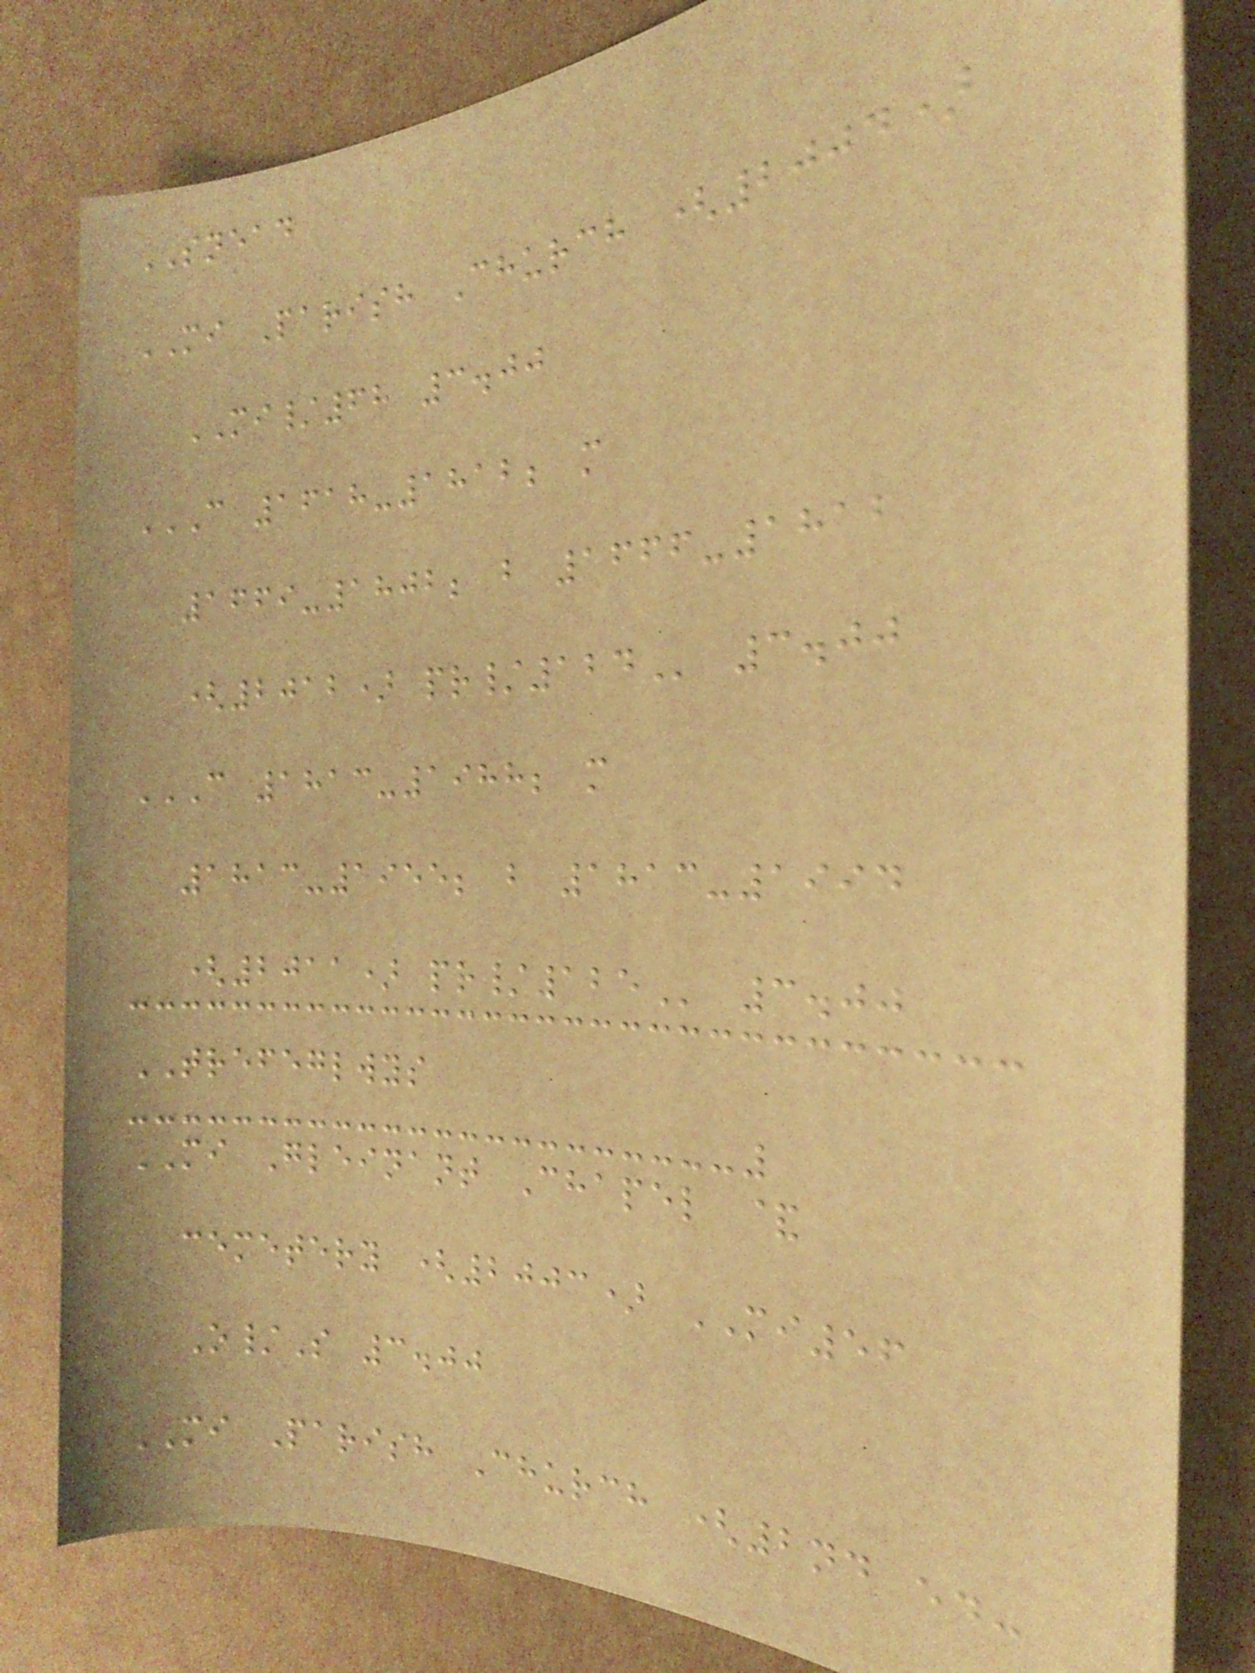SNEAD
MI Parish Church (2004)
MI/68 3.00
C 1618-1812; M
1669-1802; B 1666-1812
(2012) PR/124 3.00
C 1813-1988; M
1813-1955; B 1813-1994
(2011) PR/125 3.00
TREFEGLWYS
MI Gleinant Chapel &
cemetery (2003) MI56
O/S 3.00
MI Parish Church (2nd ed:
